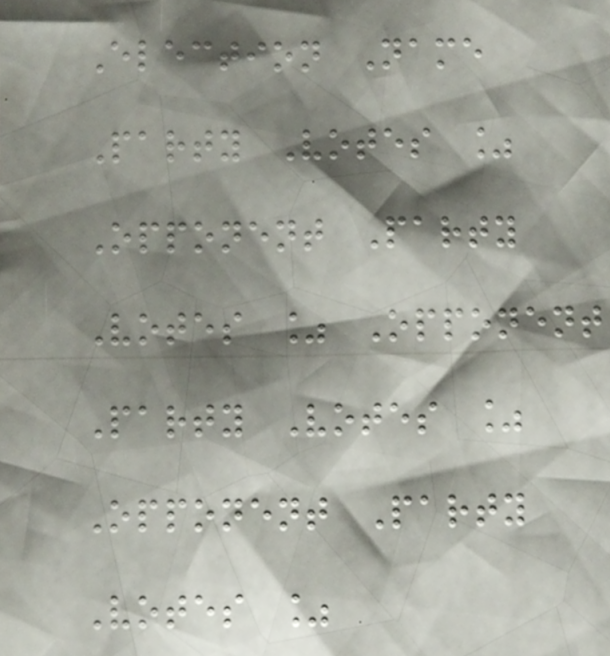Election Name
Party Votes %
Opponent Party
Votes % Opponent
Party Votes %
Opponent Party
Votes %
